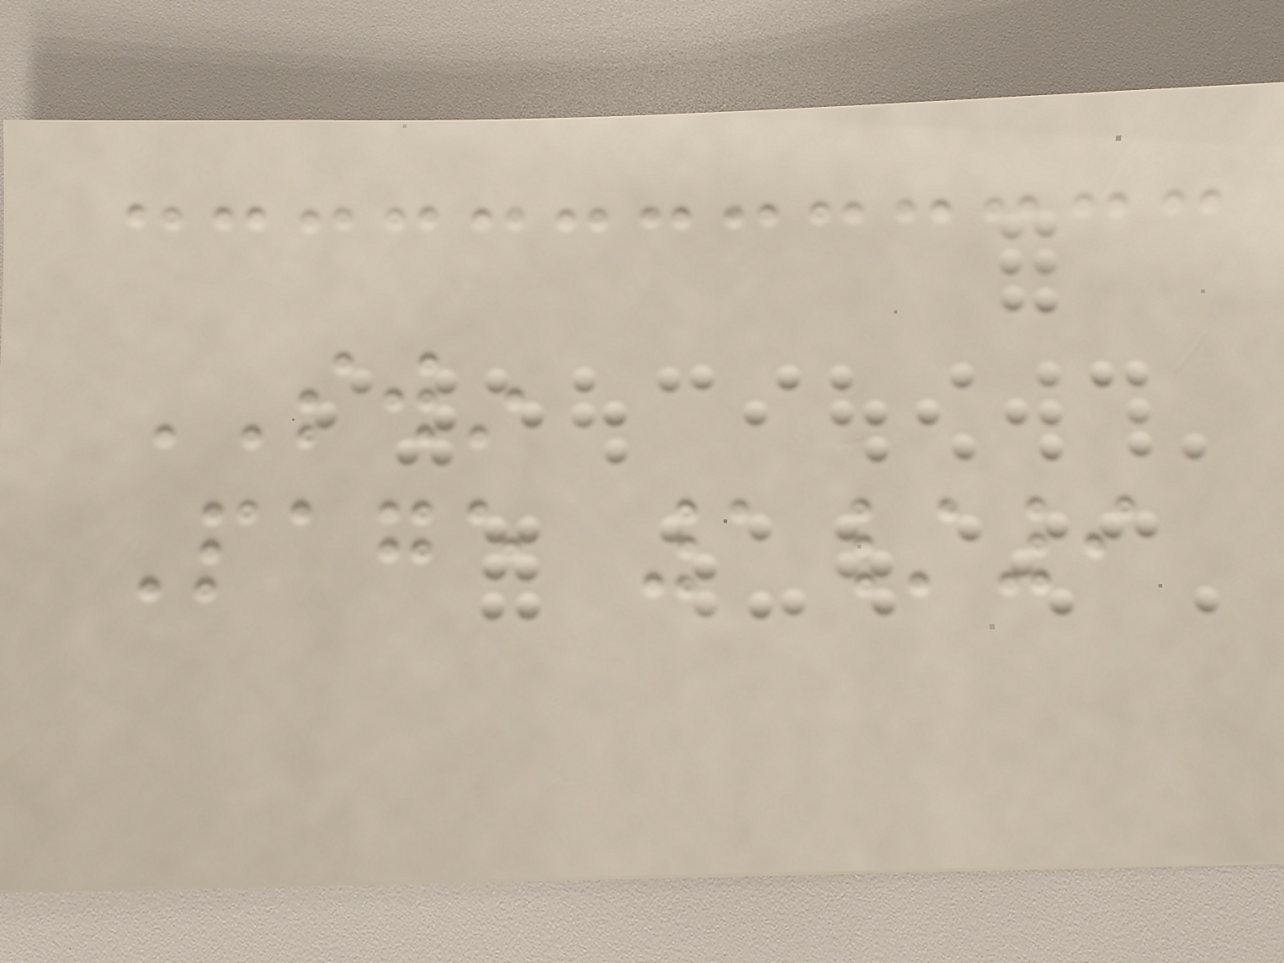SWIN
Page 1/9
